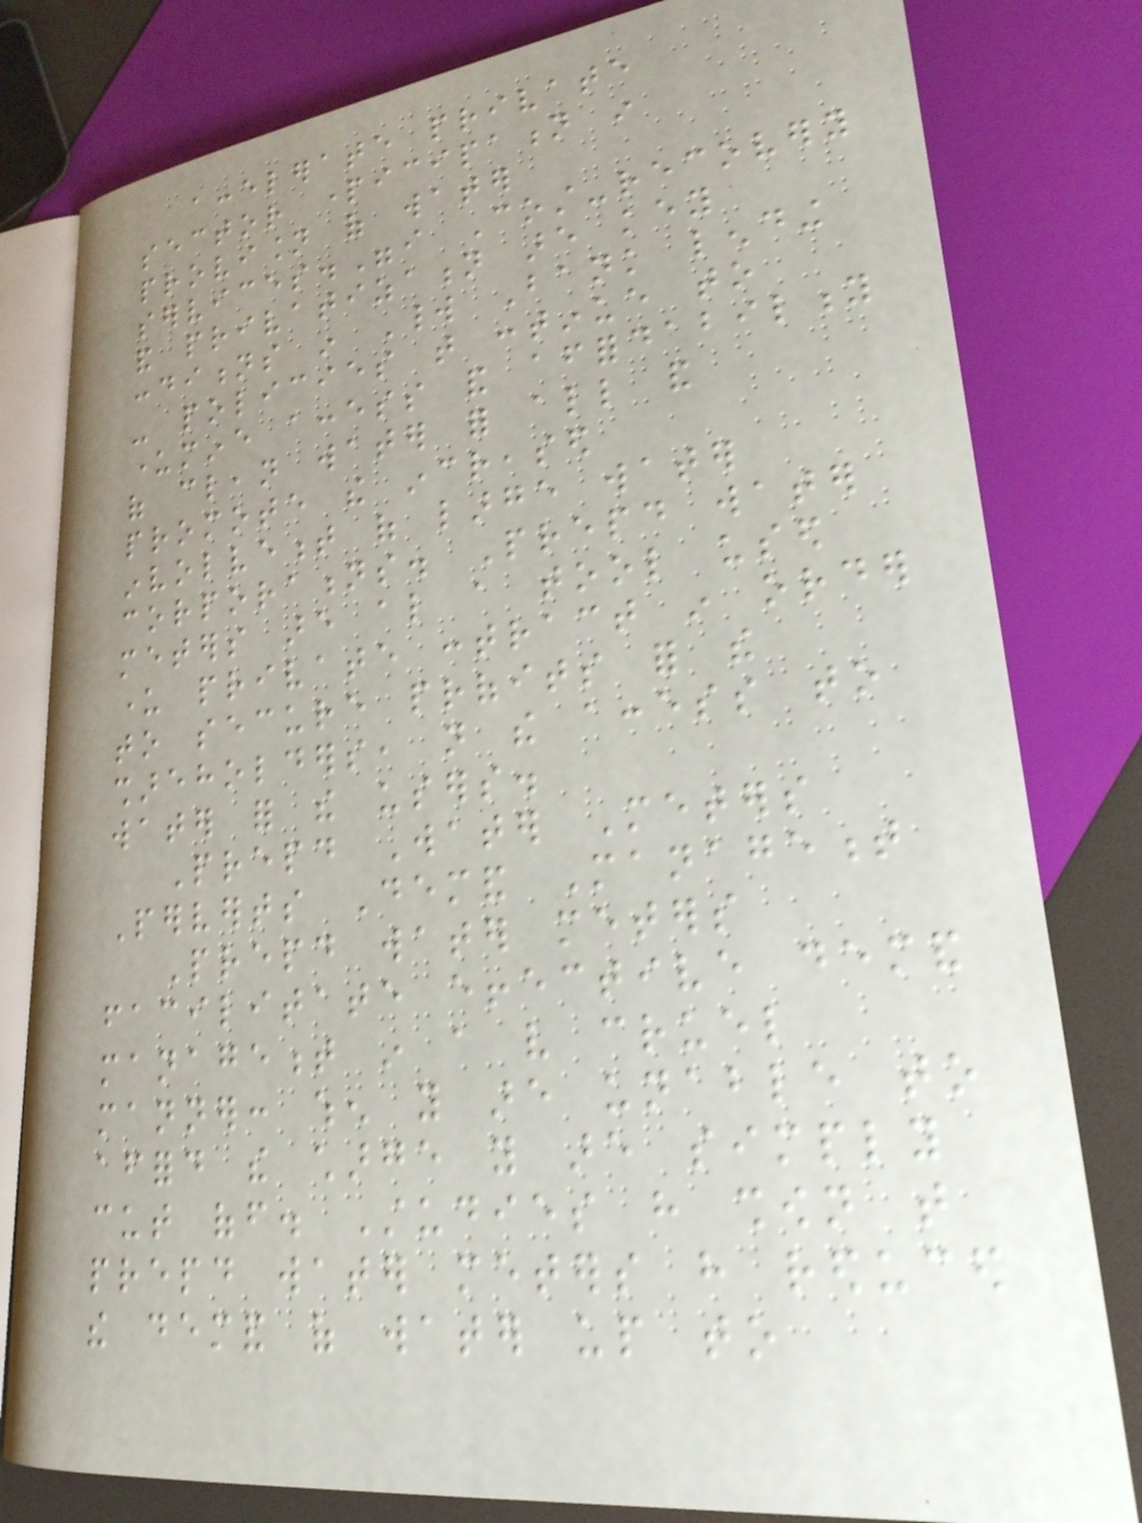accelerate private
sector participation in
provision of water
services."i Cost-recovery
and privatization are key
conditions in World Bank lending
- policies that continue to
undermine access and affordability
of clean water for all and
promote the increased
involvement of large water
corporations. Prepaid water
meters are also a tool used
under private contract in order
to secure profits for the
shareholders, not the access to
water for the users.
Prepaid Water Meters
Perverts Demand Management
Prepaid water meters
facilitate effective demand
management in a very cruel
manner: when you are unable to
afford the charge you are simply
cut off. Studies have shown that
prepaid water meters have reduced
the demand of water up to
